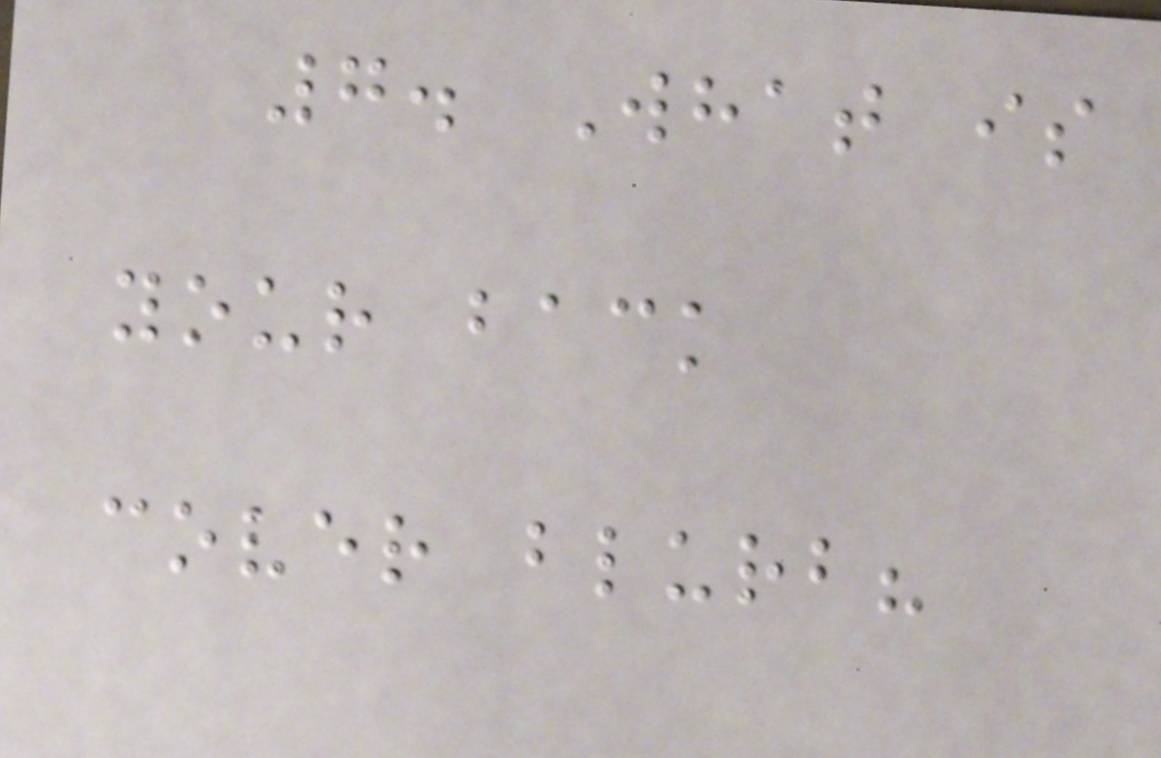7. What is
your back
cover blurb?
